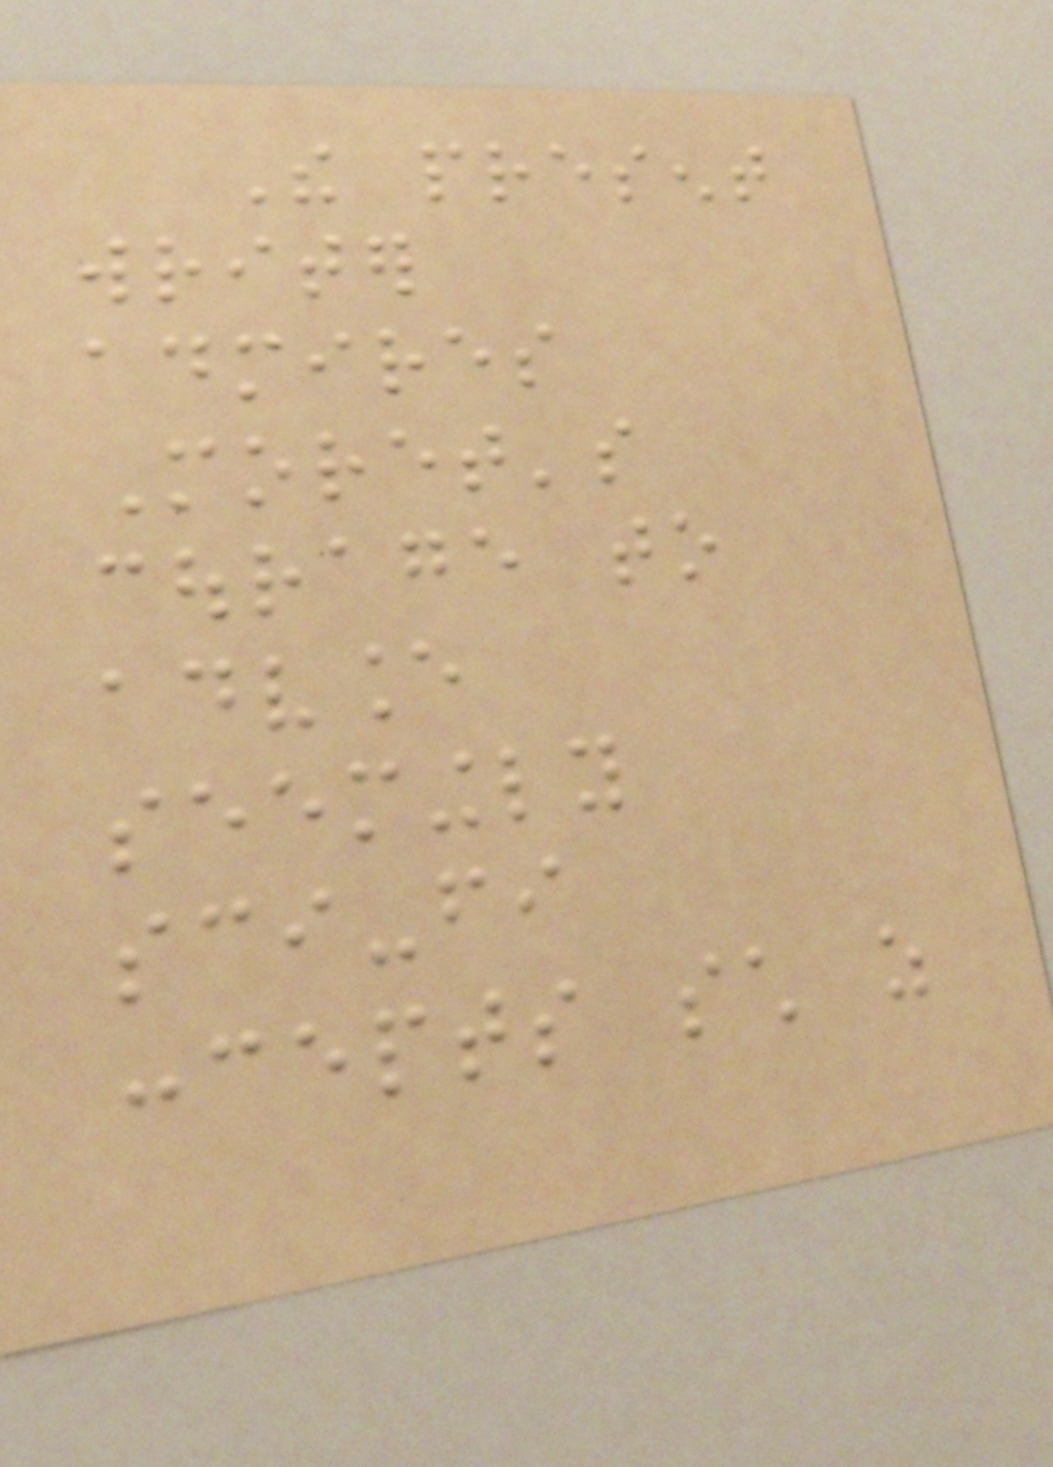The present
writer
admires
Moret's
courage to
advance
seemingly
sci-fi
concepts such as
